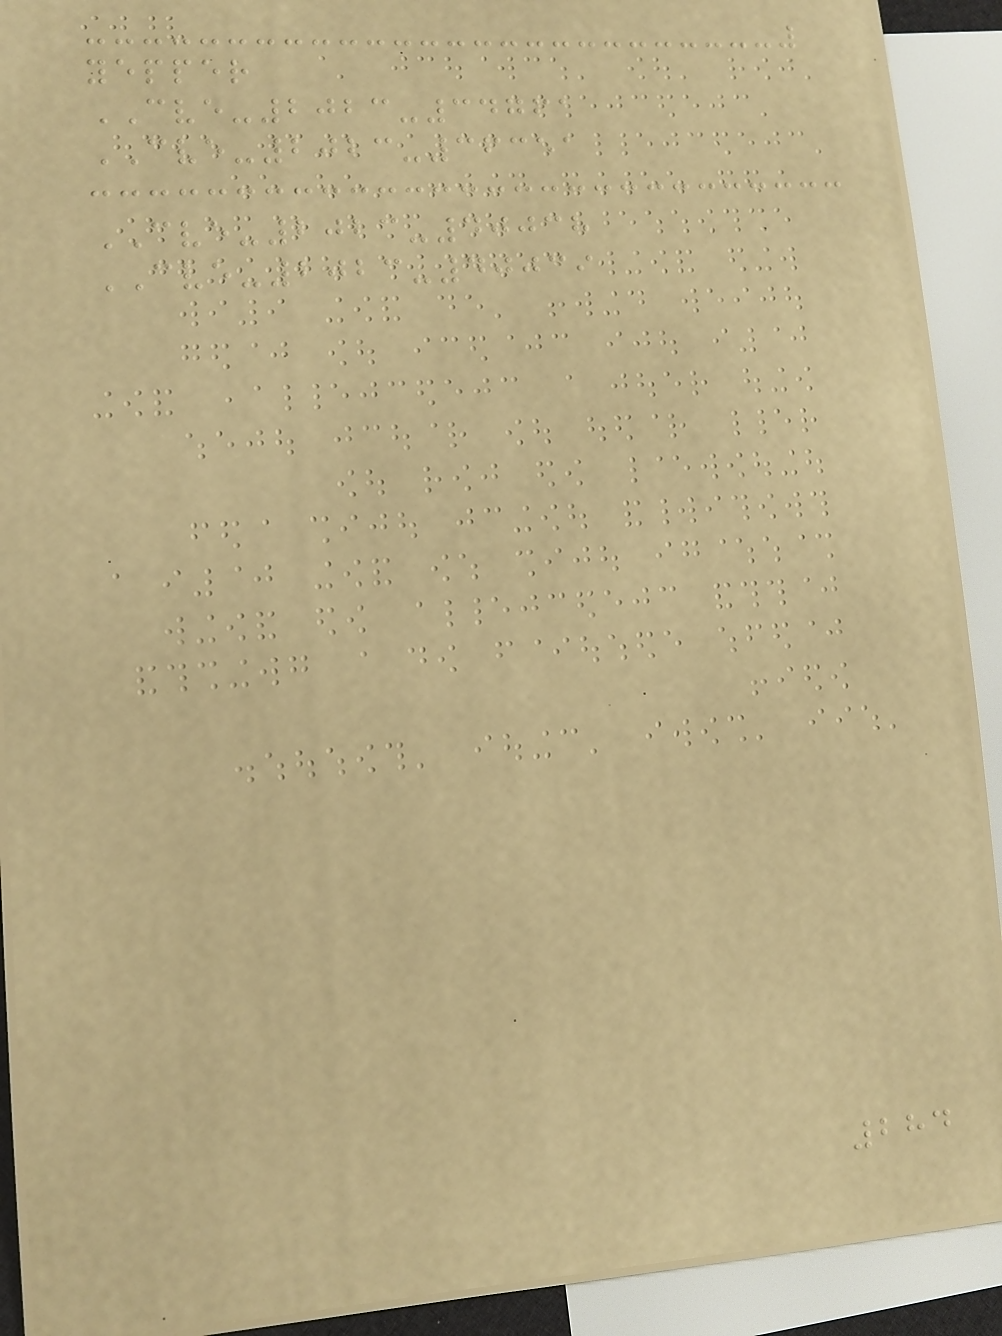yepper
CVE-2023-34761
CVE-2023-36351
CVE-2023-40038
CVE-2023-40039
284
